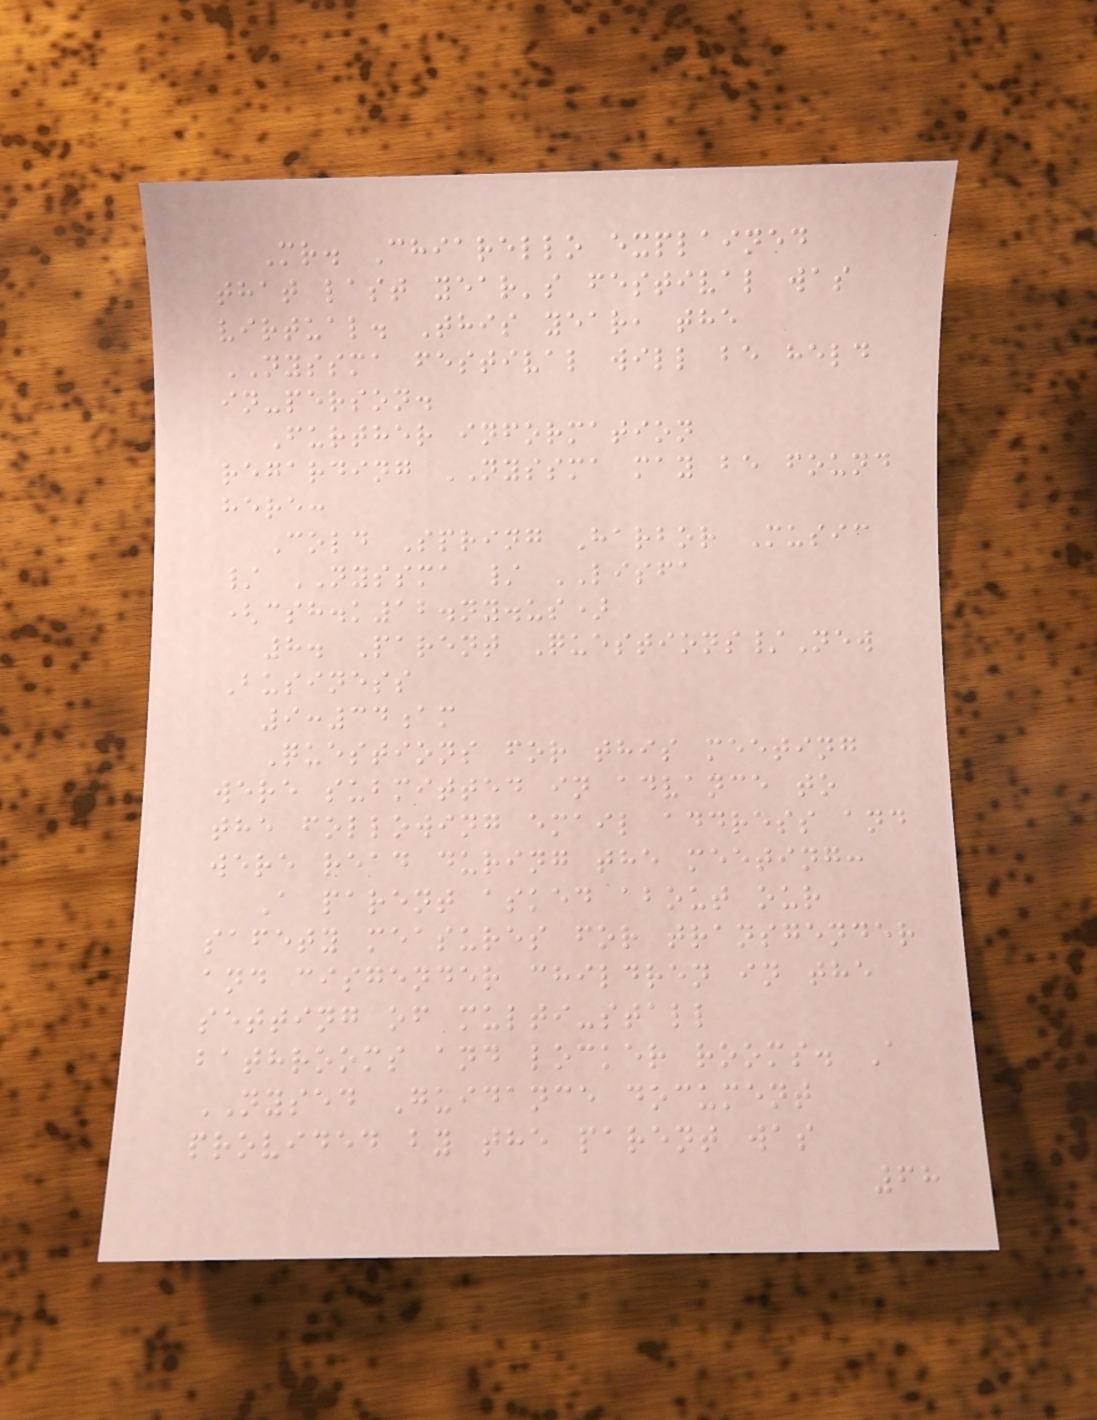Mr. Chiarello explained
that last year's festival was
virtual. This year, the
NYSSMA festival will be held
in-person.
Further information
regarding NYSSMA may be found
here:
Cold Spring Harbor Music
/ NYSSMA / LISFA
(csh.k12.ny.us)
8. Parent Questions/New
Business
9:34am
Questions for this meeting
were submitted in advance to
the following email address and
were read during the meeting:
A parent asked about our
safety measures for transgender
and cisgender children in the
setting of multi-stall
bathrooms and locker rooms. A
NYSED Guidance document
provided by the parent was
68
